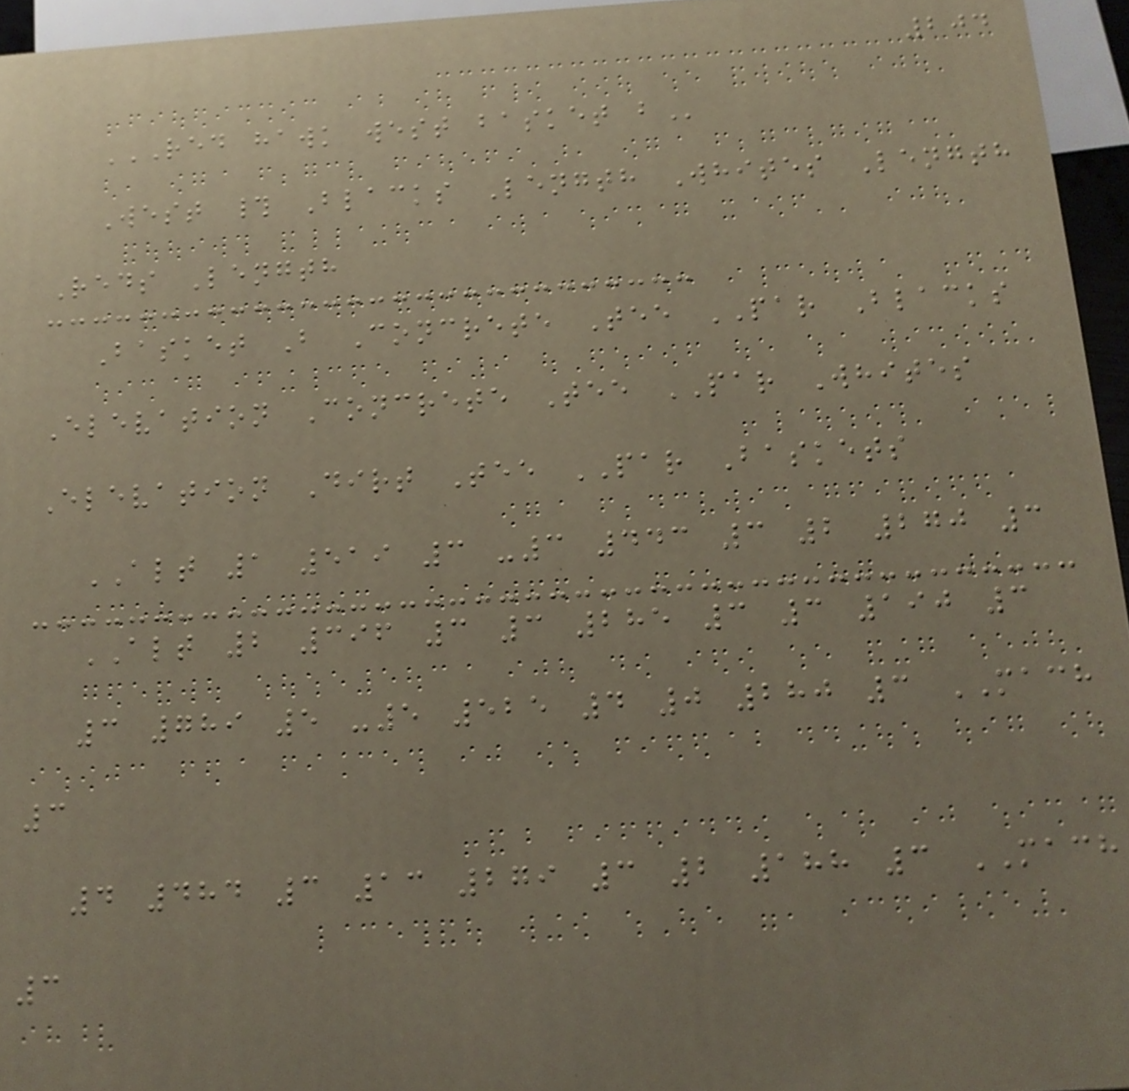204
RED HAWK WEST BASKET B
West # Blacks Length Whites Length
Reds Length
Basket B Concrete Tee PAR Blacks
Elevation Concrete Tee PAR Whites
Elevation Dirt Tee PAR Baskets
ALT 1 519 3 -3 443 3 2 270 3
ALT 2 396 3 3 285 3 3 190 3
3 789 5 -5 525 4 0 280 3 MACH
3
4 484 3 13 279 3 2 188 3 MACH
3
